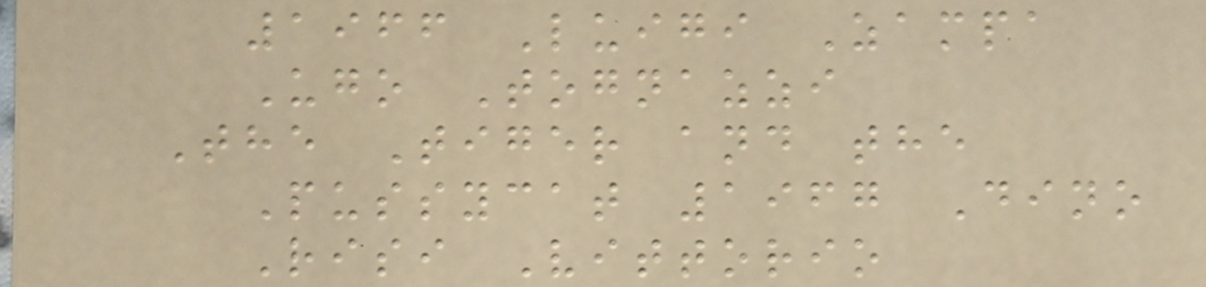1966 Luigi Zampa
Ugo Tognazzi
The Tiger and the
Pussycat 1967 Dino
Risi Vittorio
